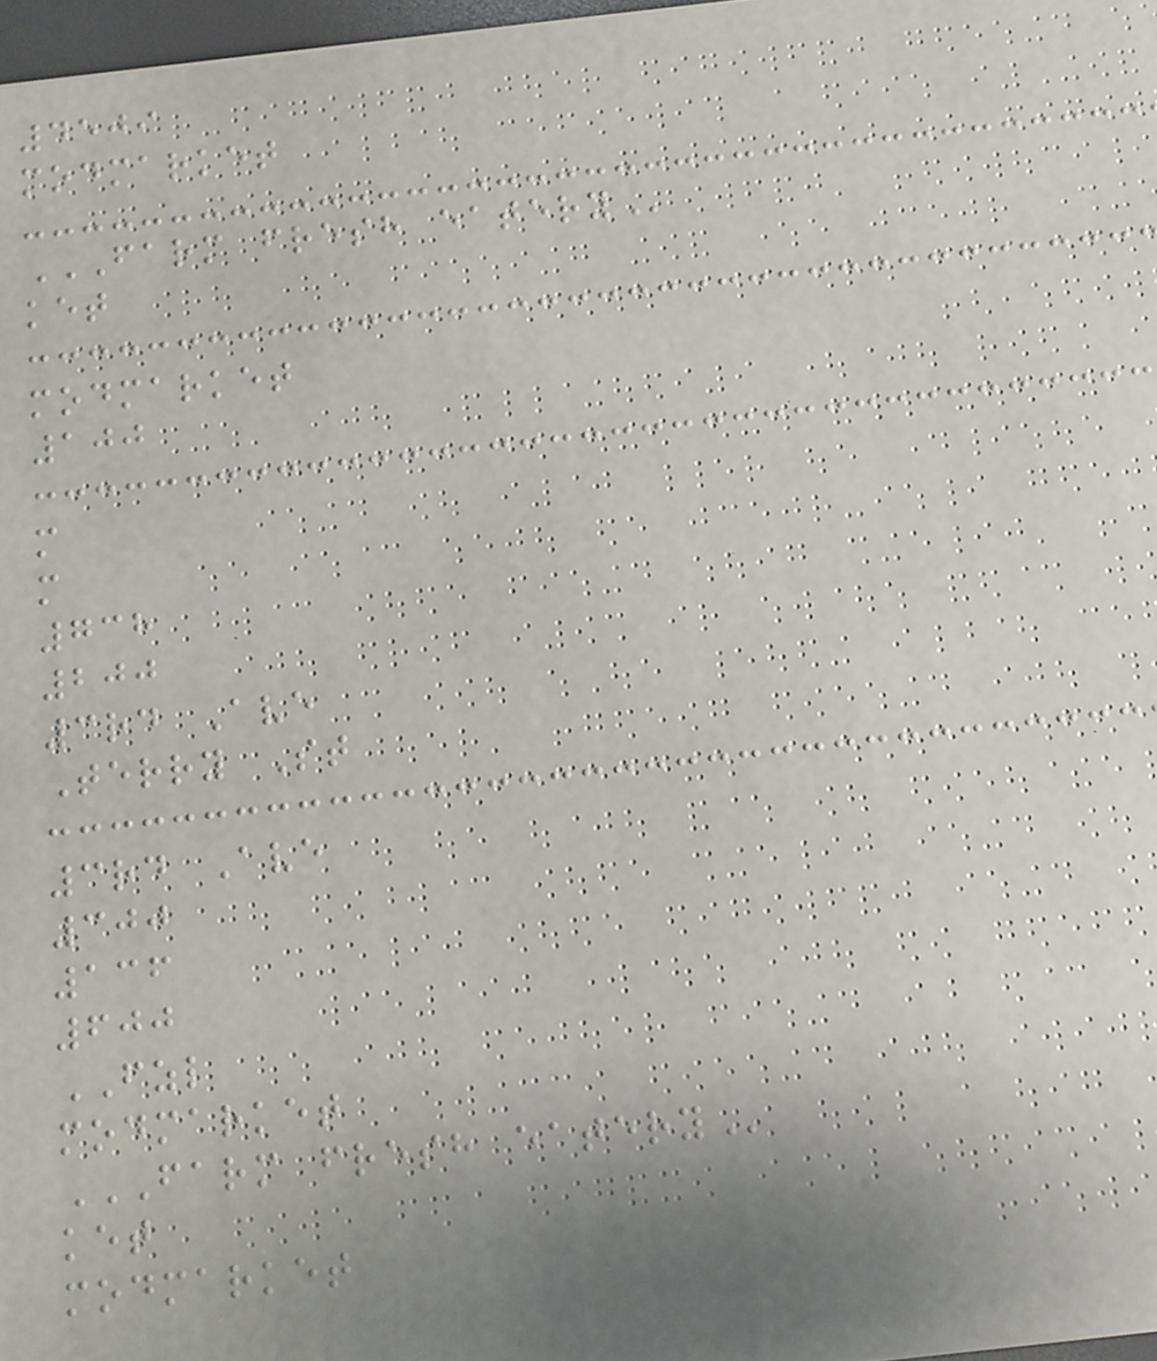4509
modmarket
FARM FRESH EATERY
ket
modmarket
100
m
m
738
200
3rd Ave
Terry St
3rd Ave
300
136
600
FZL
modmarket
FARM FRESH EATERY
ket
modmarket
